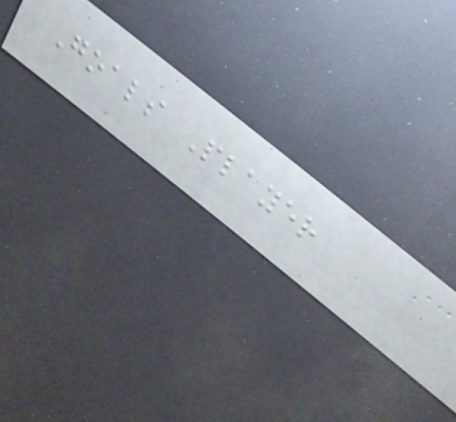Goals Player
